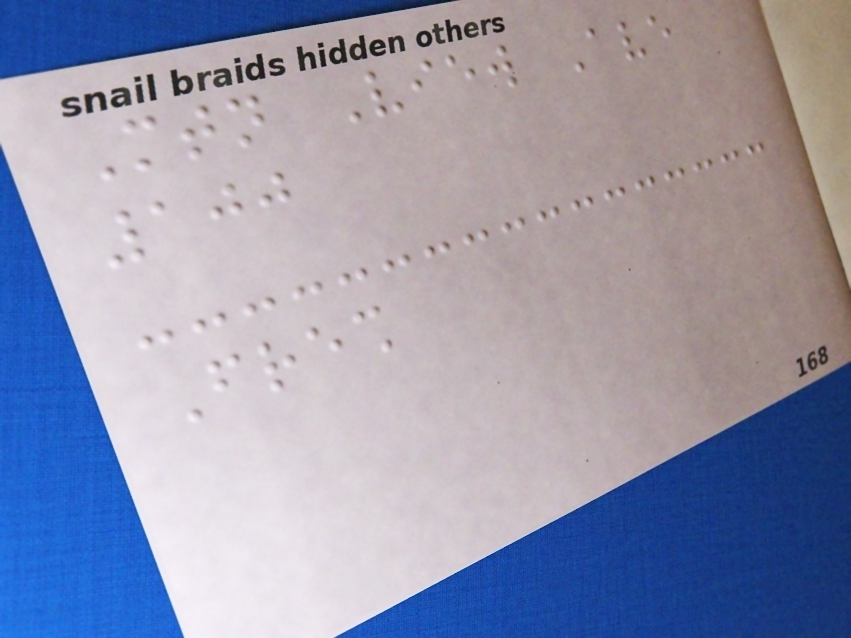Mtn View Ave
100
Fresh
